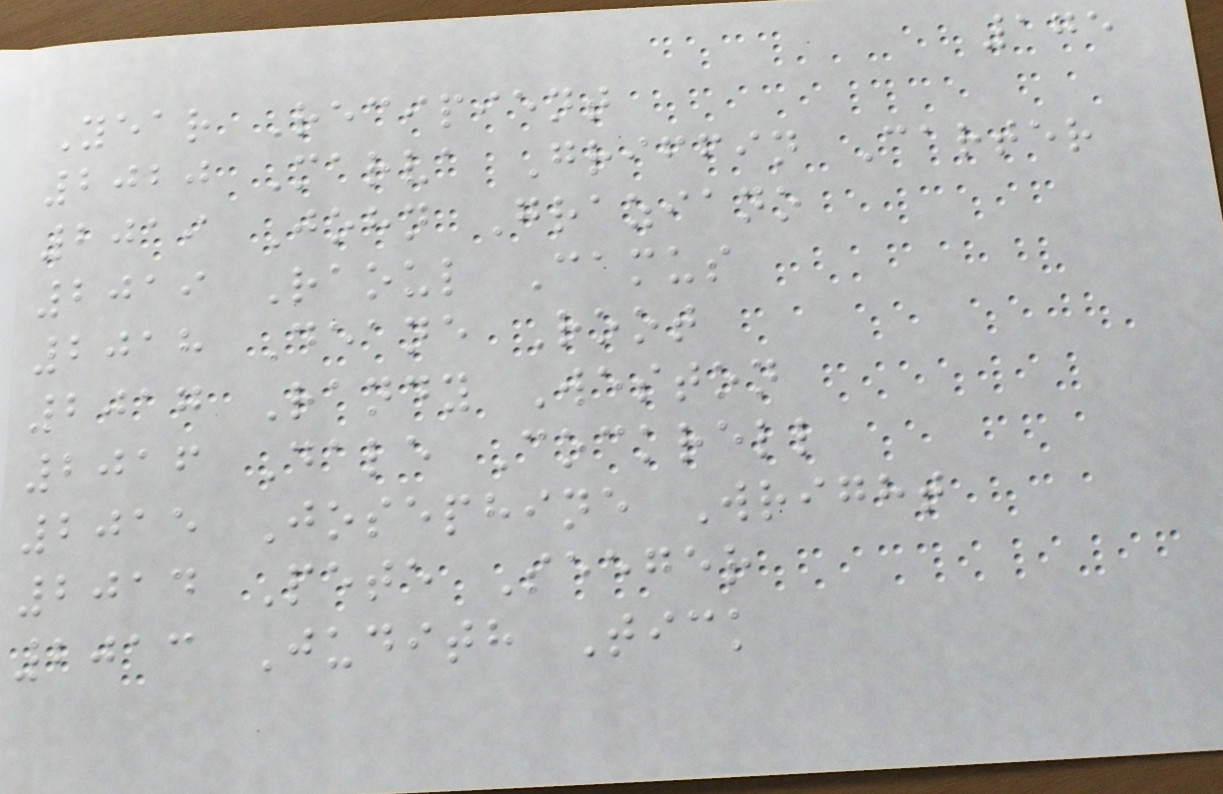175
Year Recipient
2020 Marva Griffin Carter
2019 John Graziano
2019 Raoul Camus
2018 Deane Root
2017 Randy Weston
2016 Dale Cockrell
2015 Josephine Wright
2014 Pete Seeger
2013 Judith Tick
